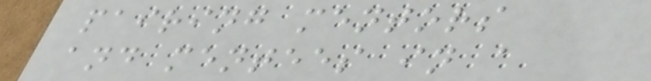pairing mentors
and mentees in a
